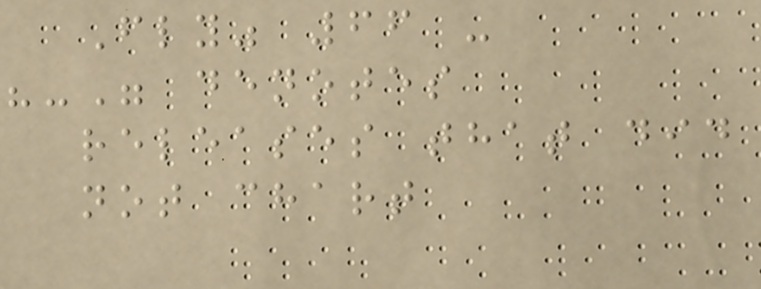Fly" 66 -
"-" denotes
releases that did
not chart
